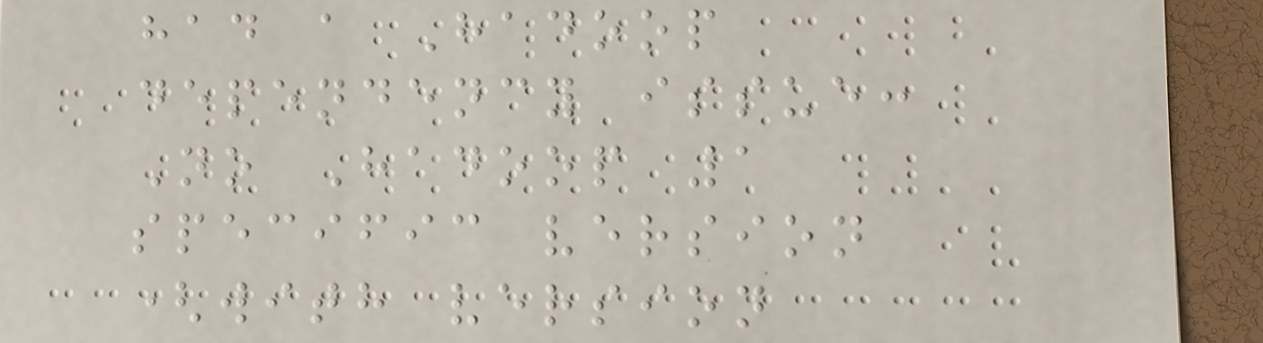had a Hadoop
dependency issue:
No Hadoop 1
specific version
(with version
